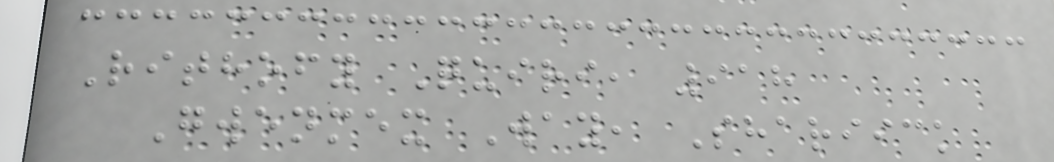Rithofy Quiri, 918
Gwenmex Way, Shariick
